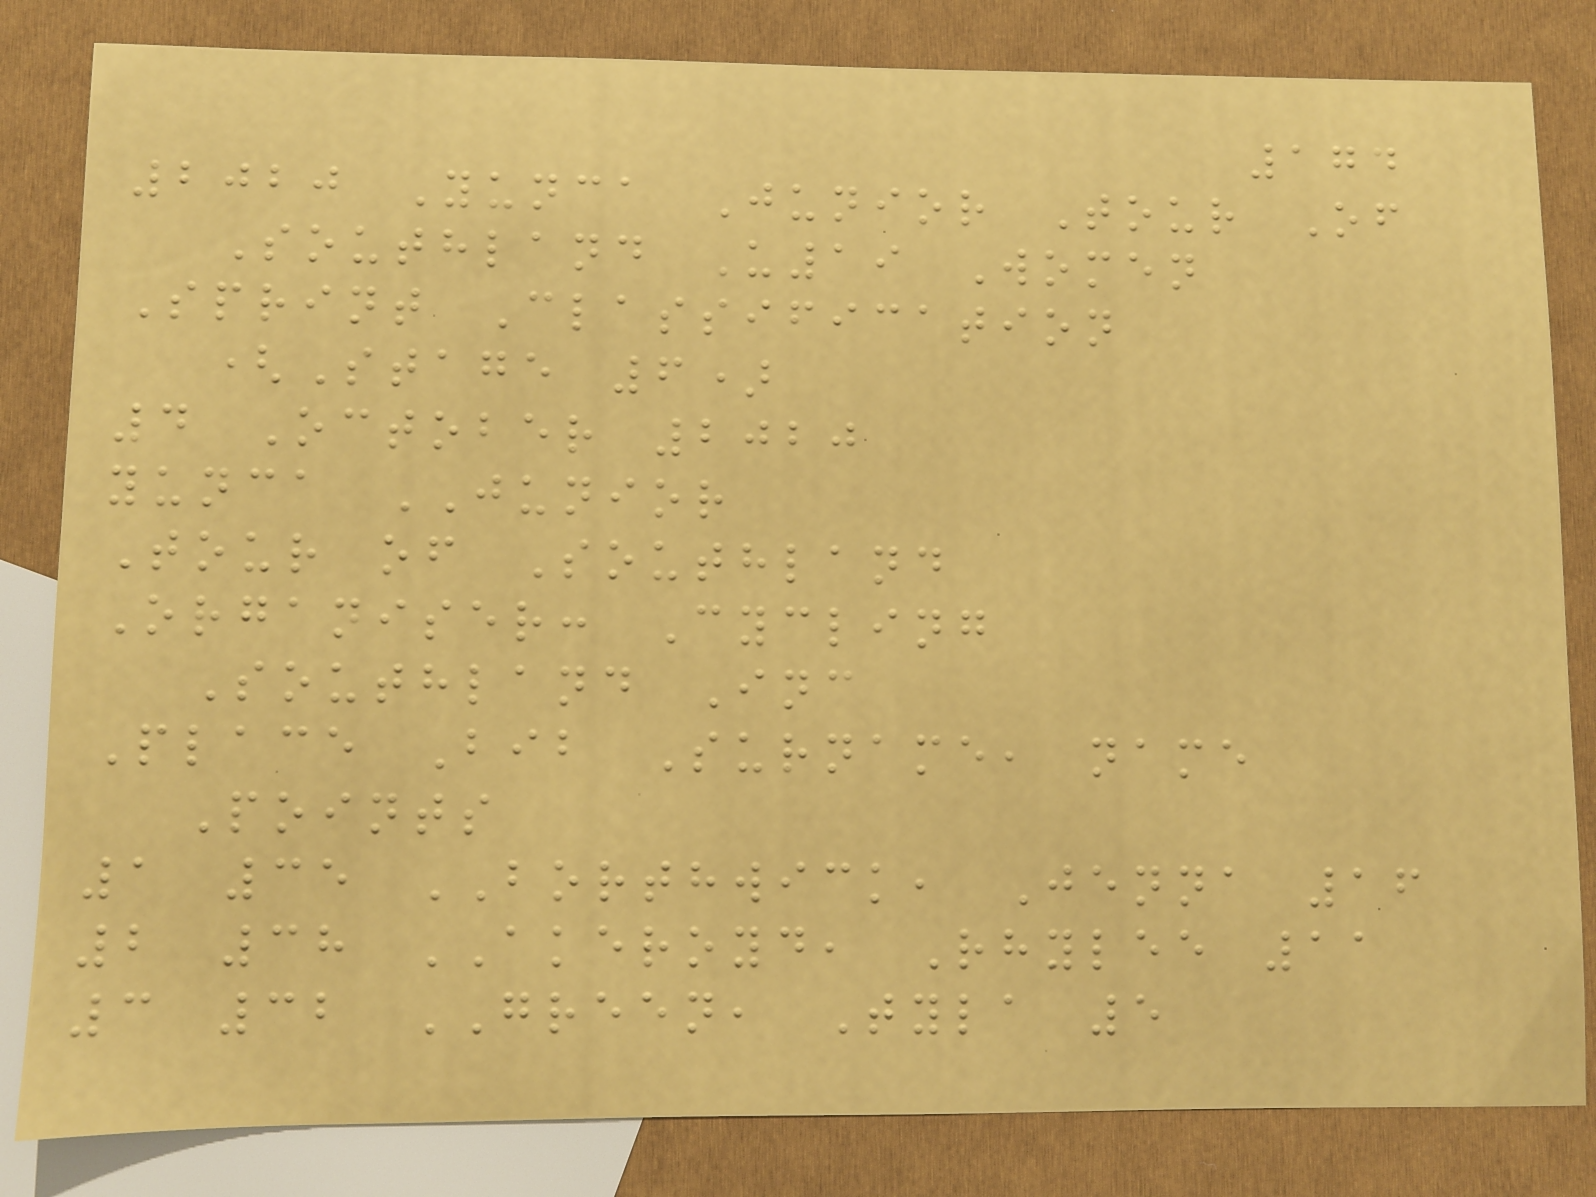174
2020 Yunca Junior Tour Of
Southland U19 Women
Sprint Classification
(Stage 6)
4 October 2020
yunca JUNIOR
Tour of Southland
Organiser: Cycling
Southland Inc
Place Bib Surname, name
Points
1 35 BORTHWICK, Jenna 16
2 38 AKEROYD, Rhylee 11
3 32 GREEN, Tyla 5
